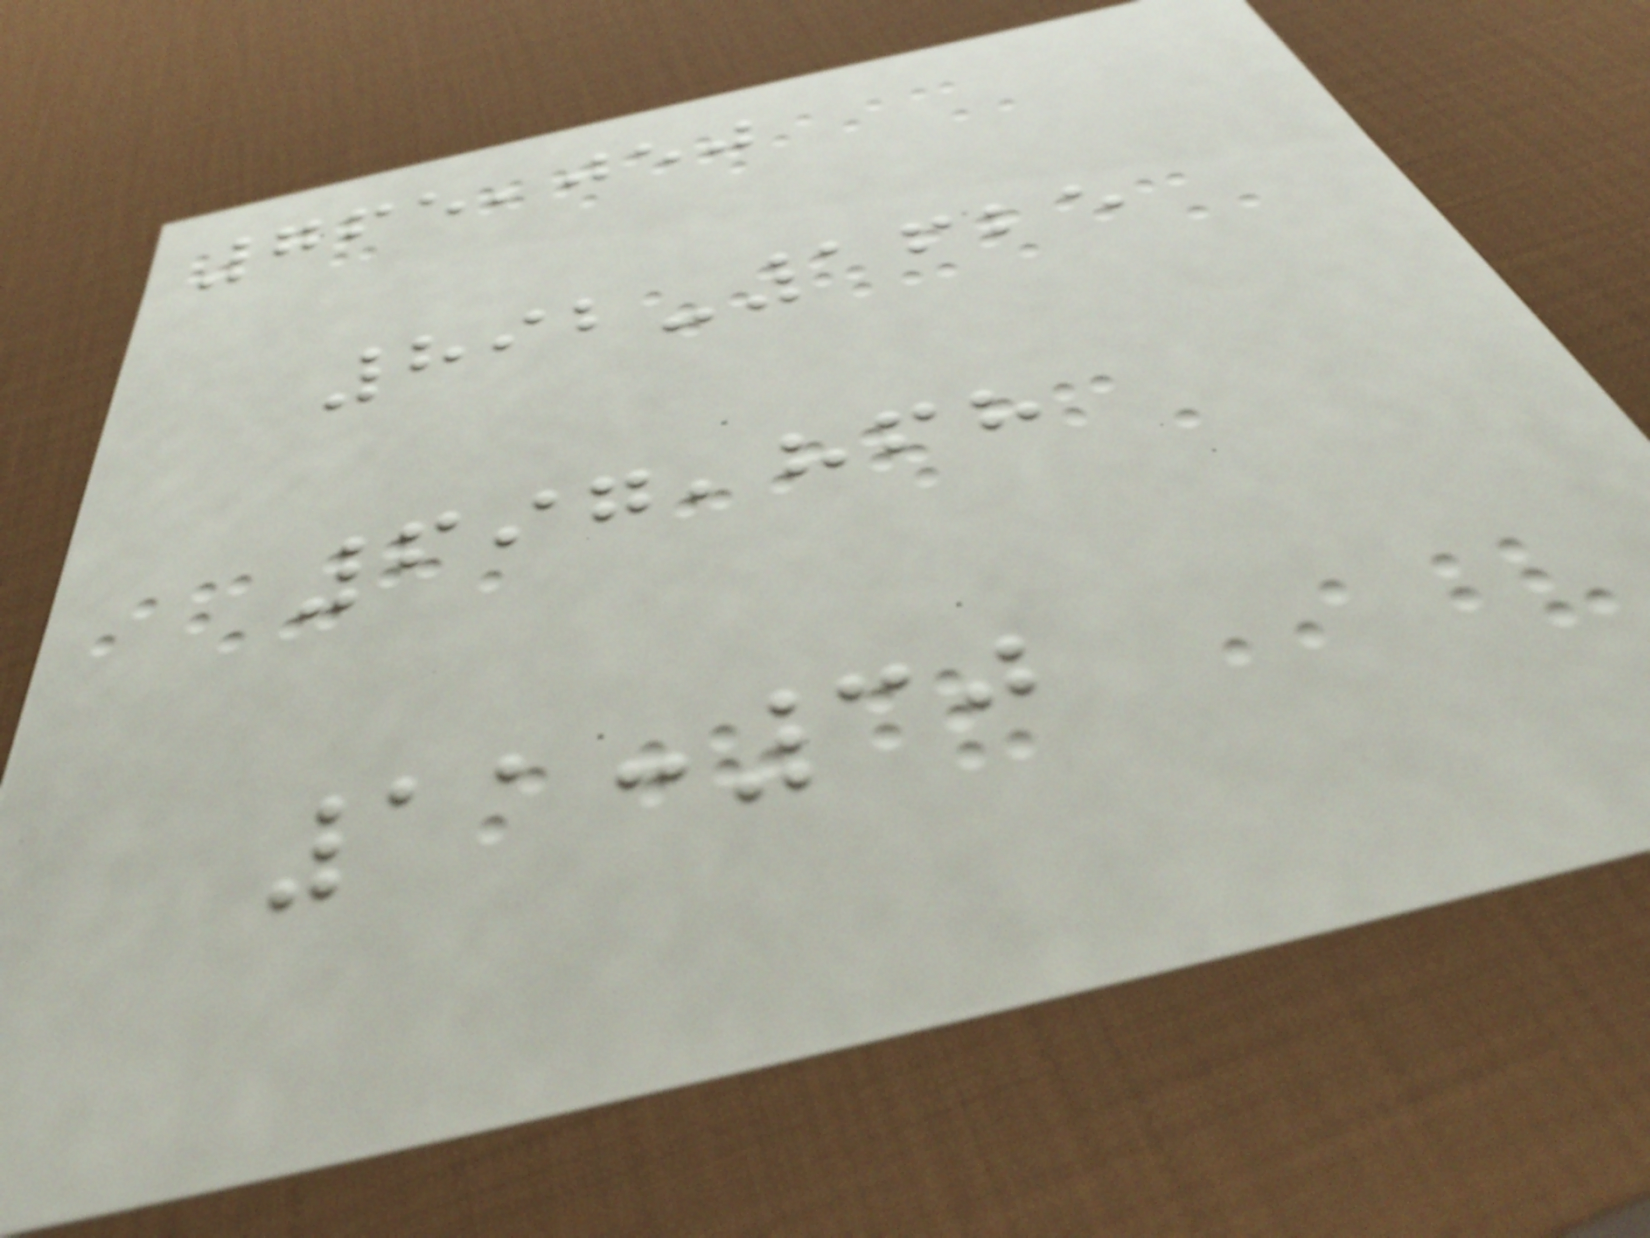765,050
892-1625
697,868
11:30
